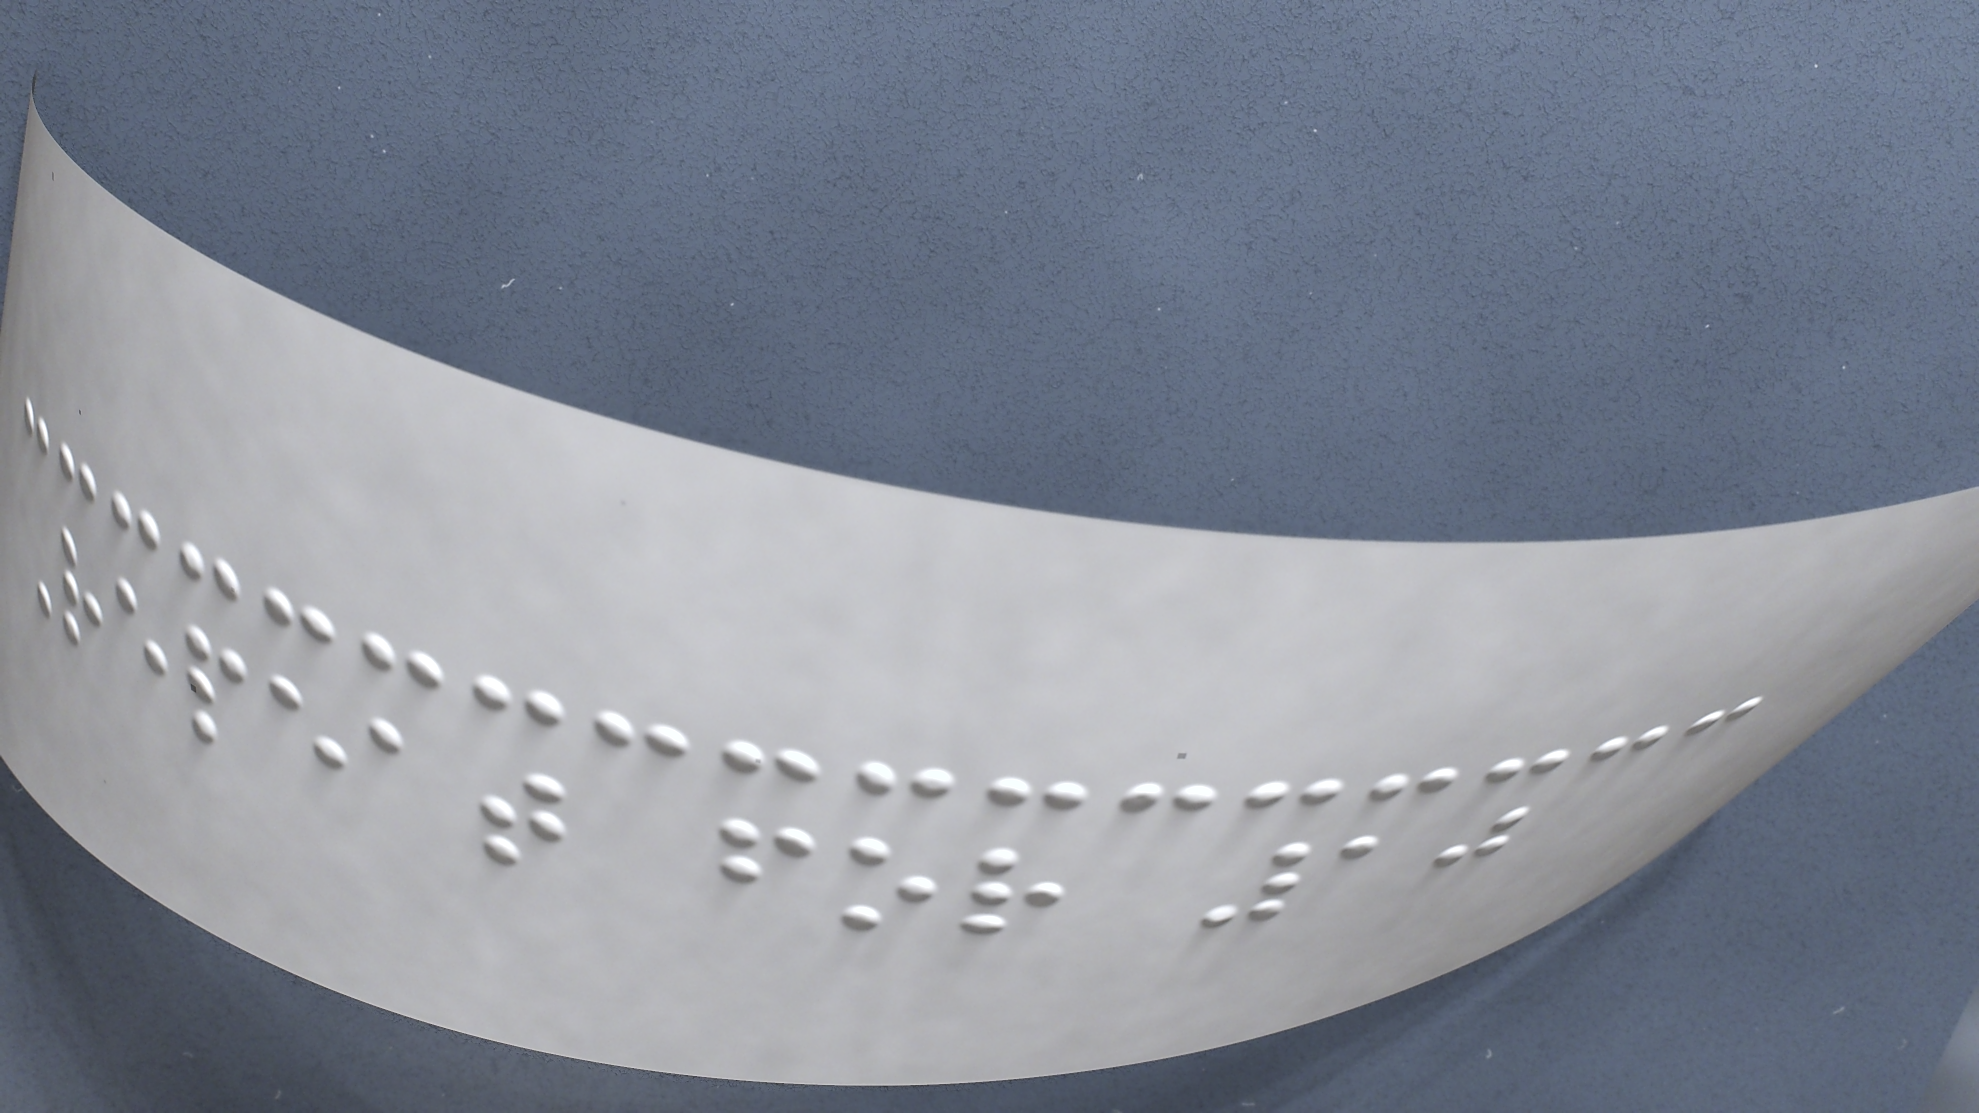Repeat for 10
